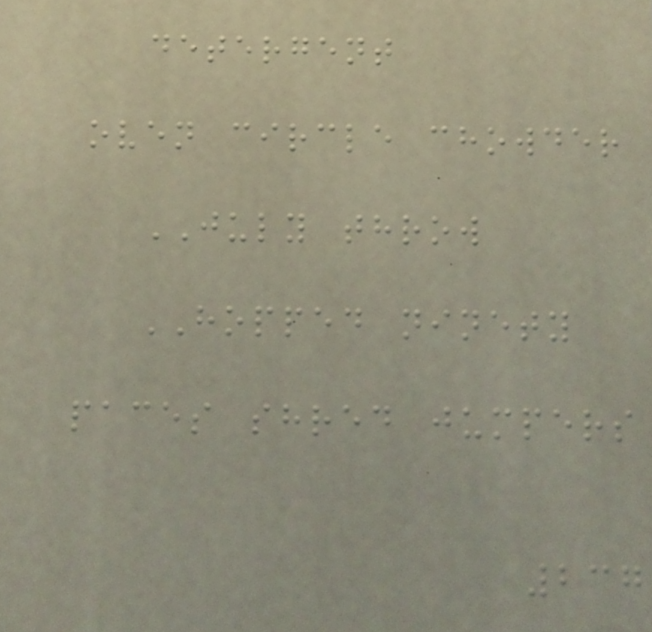detergent
oven circle chowder
JULY throw
HOPPED ninety
paces shred jumpers
237
